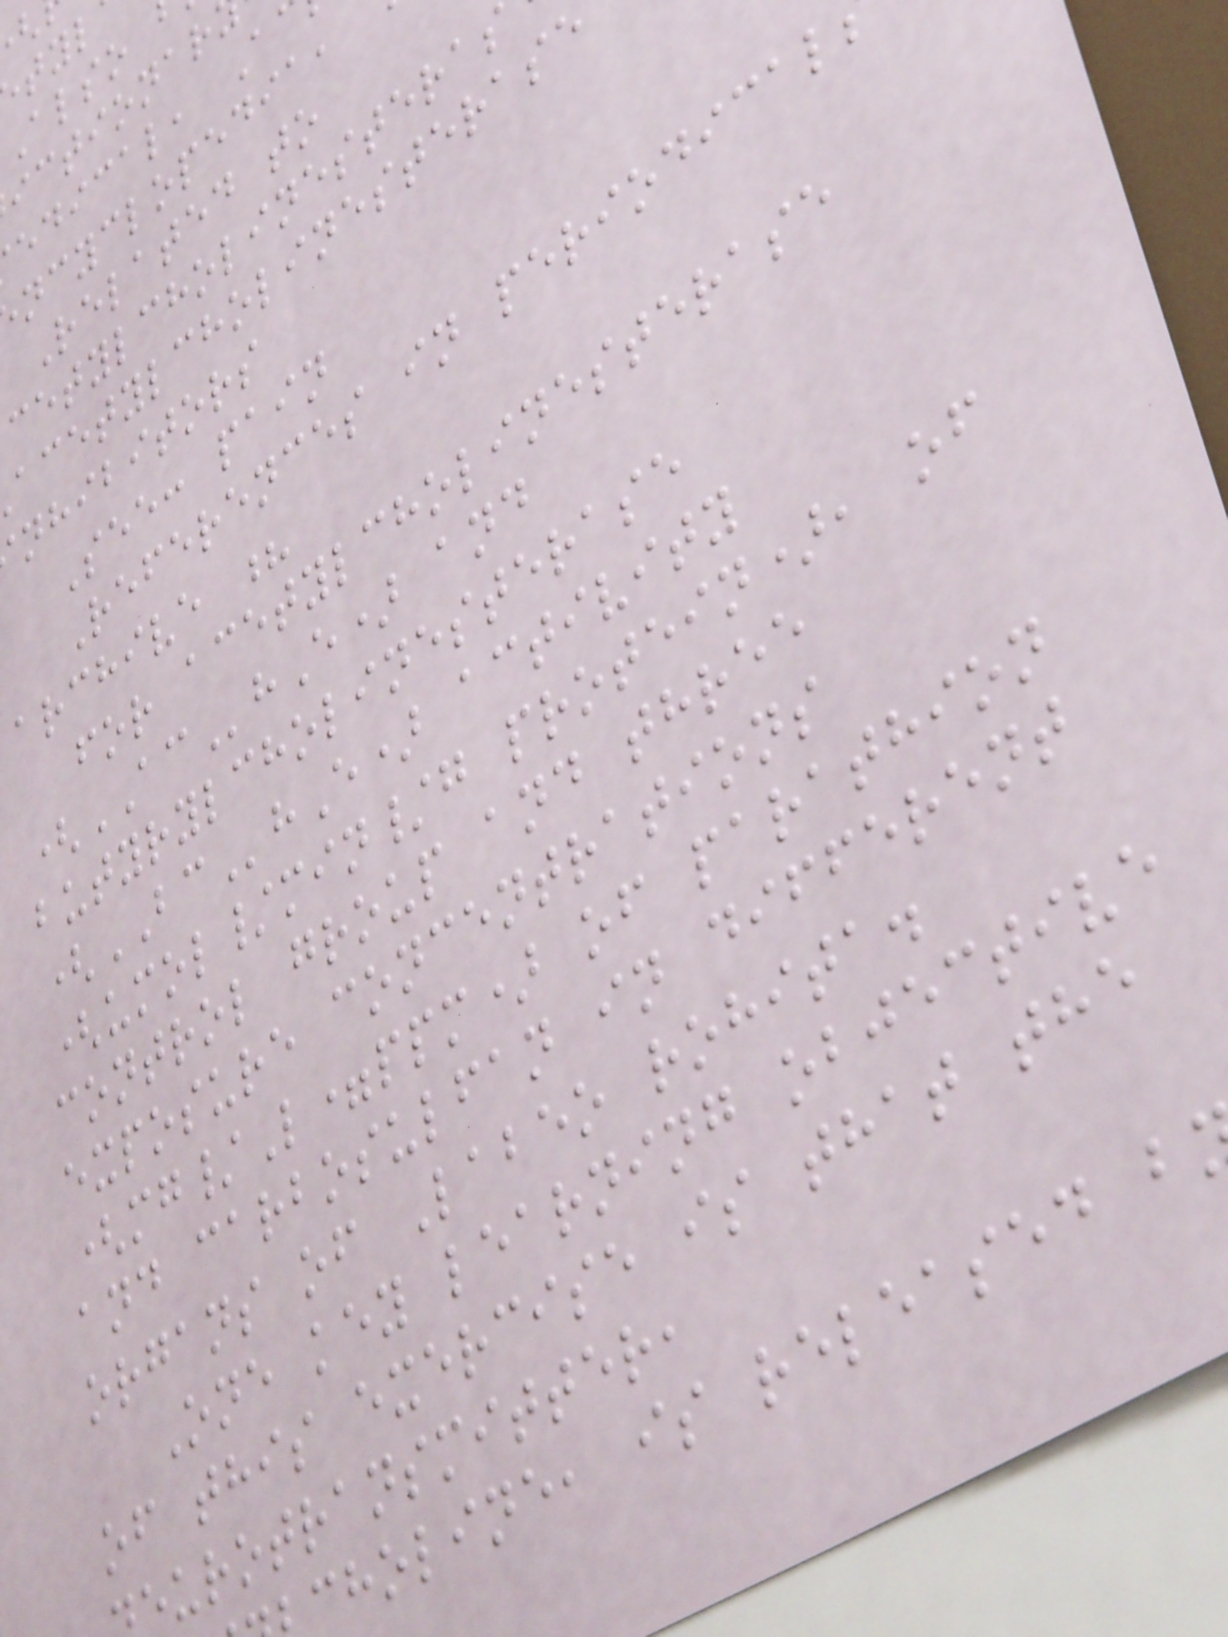Also
edical, A
ncyclopedia,
Related to
acetylcholinesterase
nhibitors
See: pain
References in periodical
archive ?
for acetylcholinesterase
(AChE) and
butyrylcholinesterase
(BChE) activity
(umol/min/g protein), of
control group and three
exposure concentrations
(mg/L=ppm) of parathion
and carbosulfan in different
organs of Labeo rohita.
One key learning objective
of this exercise is that the
eurotransmitter,
choline, is released b
